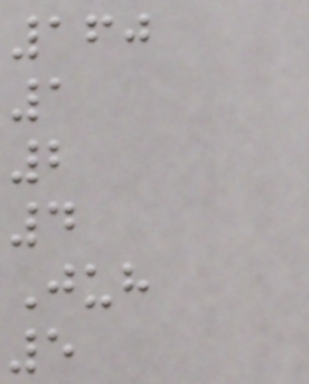160
1
2
4
Juh
5
